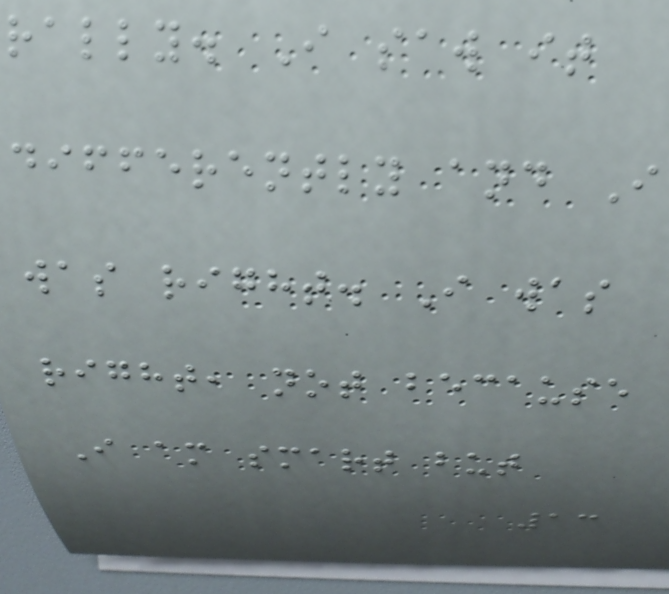rally. I saw it
differently and I
was right. I was
right, not because
I am smart but
13
